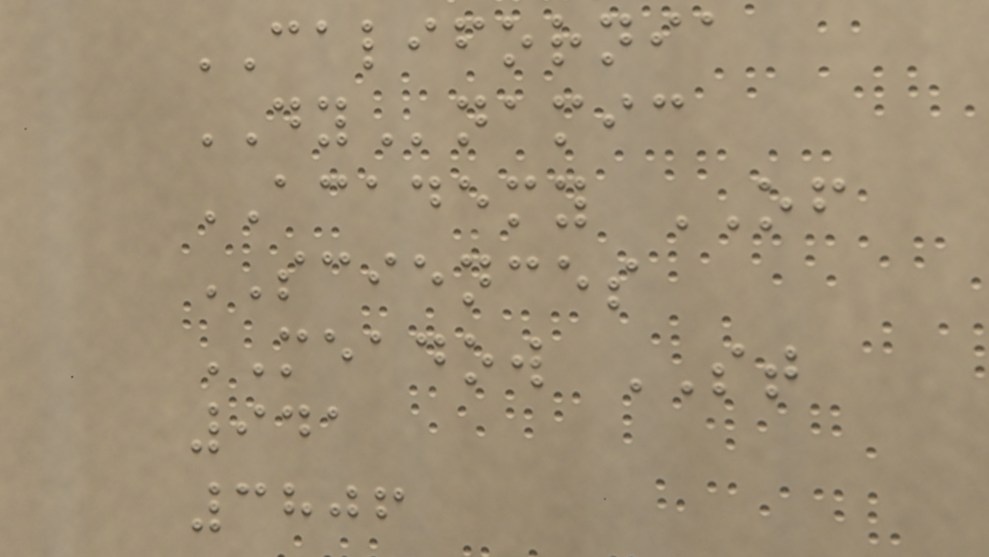CALIFORNIA
DYnamic
ACADEMY OF
SCIENCES
MEADOW ST
941
3806
